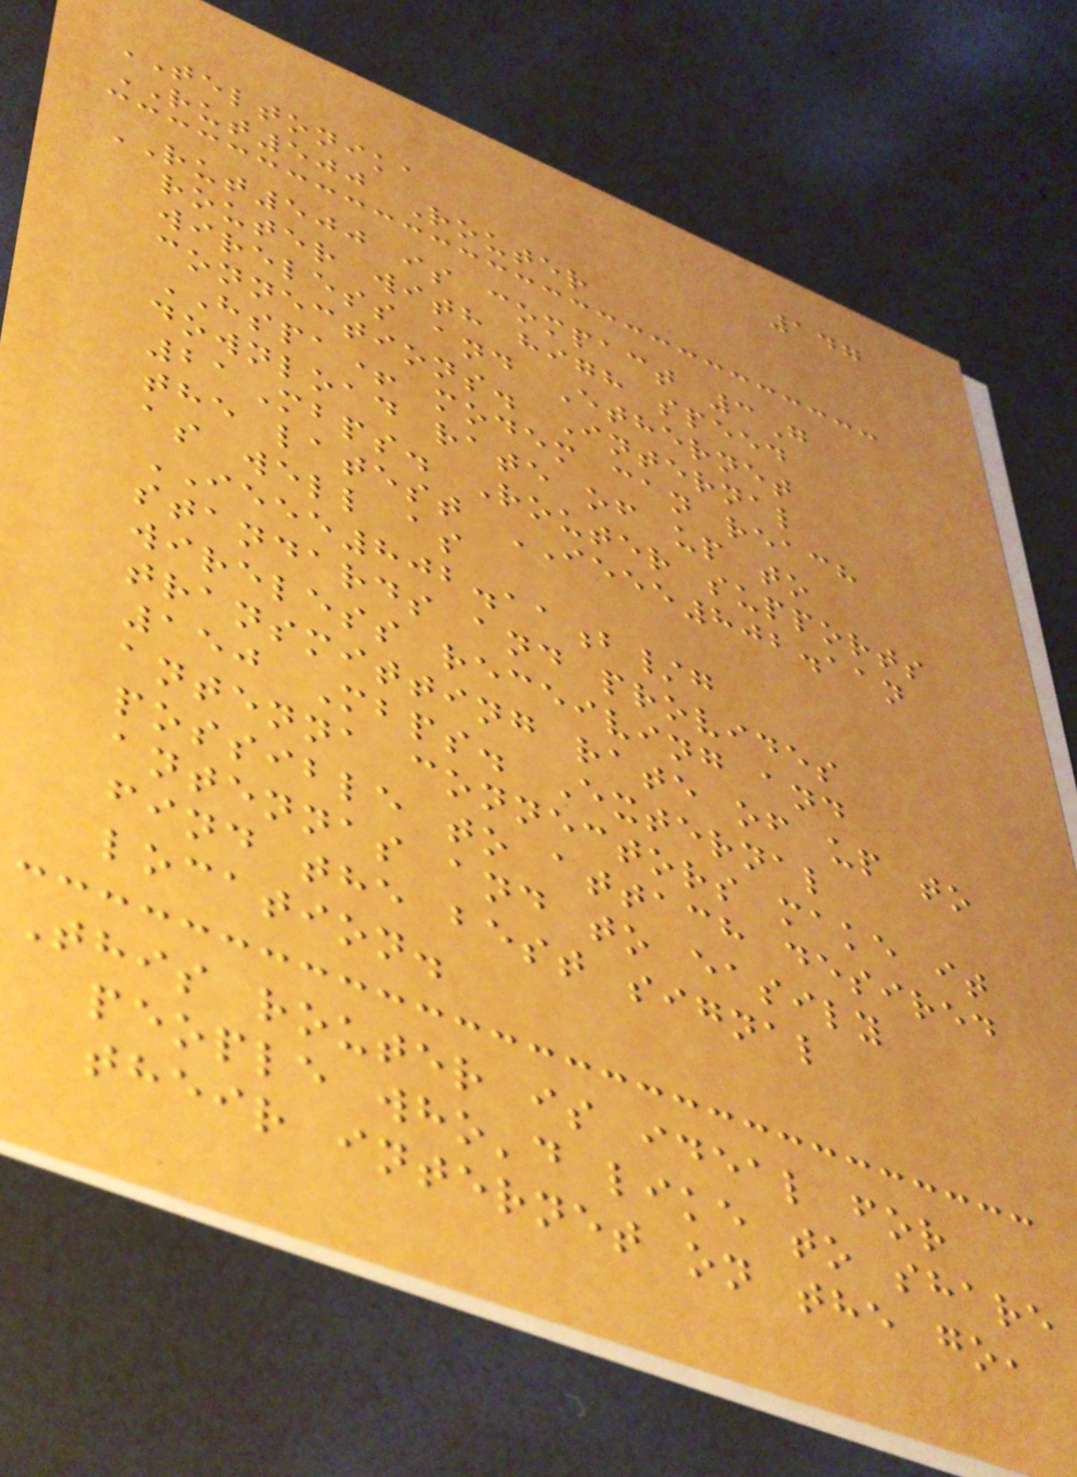147
TELTONIKA
RUT500 Router
RUT500 is compact 3G
router with high speed
wireless and Ethernet
connections. Internal
HSPA+ modem can reach
download rate of up to
21Mbps. Router supports
the latest IEEE802.11n
as well as
IEEE802.11b/g
standards and provides
wireless receiving and
transmitting rate of up to
150 Mbps. External
antenna connectors make it
possible to attach desired
antennas and to easily
find the best signal
location.
This router is ideal for
people who'd like to share
their internet on the go,
